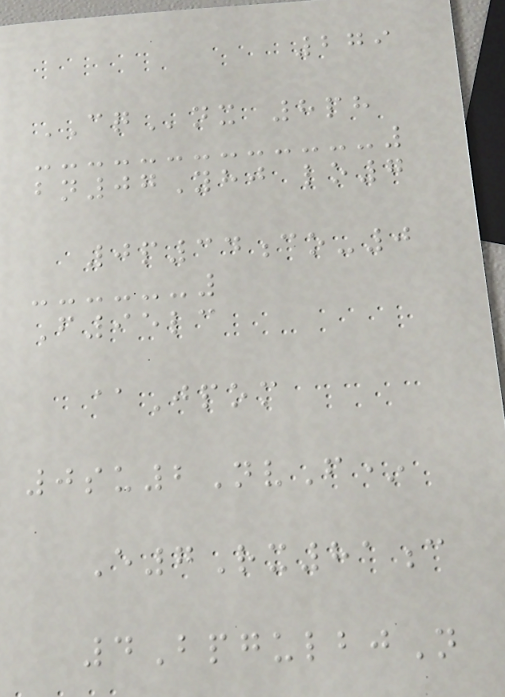279
CQnx 8ph
bn07Yhj lo7
0p34co-0
F95lc
@Jpom
0su2NvF*
E7Rx81c
4BpgulbjN
